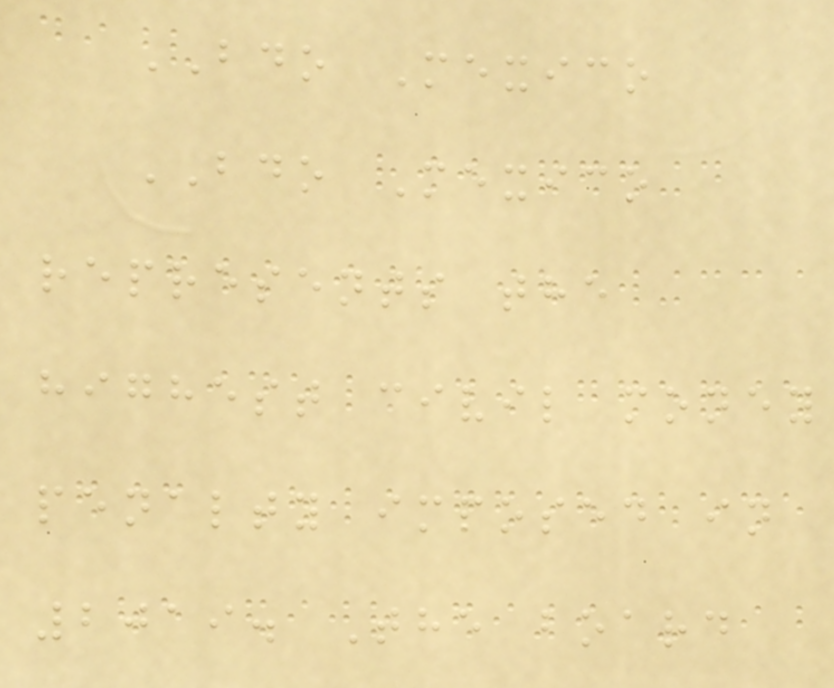BDO Mexico
BDO Mexico
represents the
highest civil money
penalty imposed in
2019. The board
